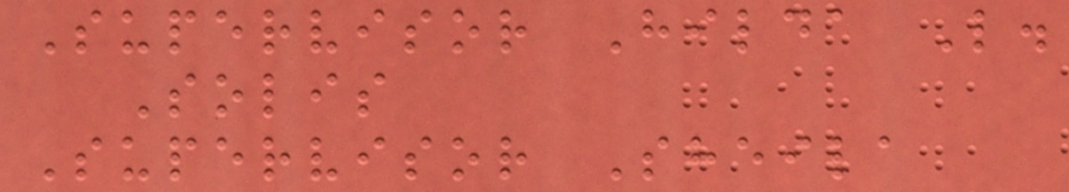Supervisor Hilda L.
Solis
Supervisor Sheila
